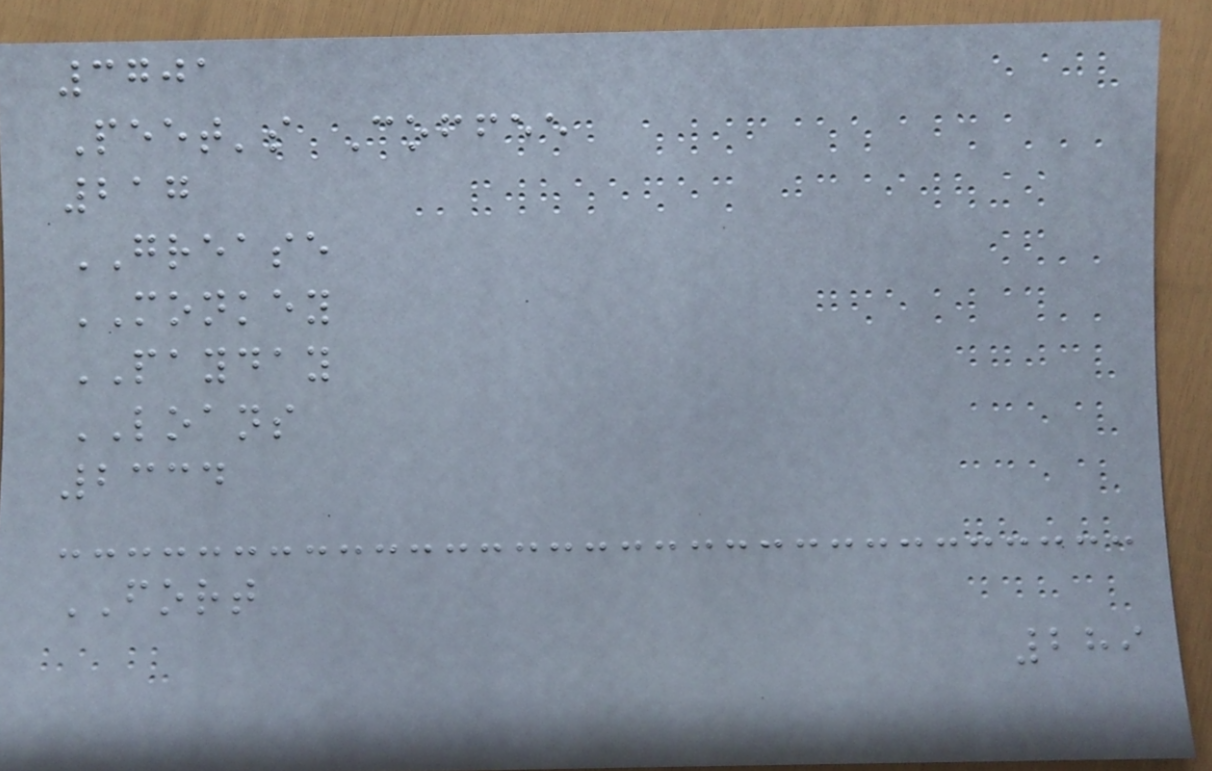3701
Peet's Coffee
217
GREASE
MONKEY
PAYDAY
LOANS
2334
FORT
289
